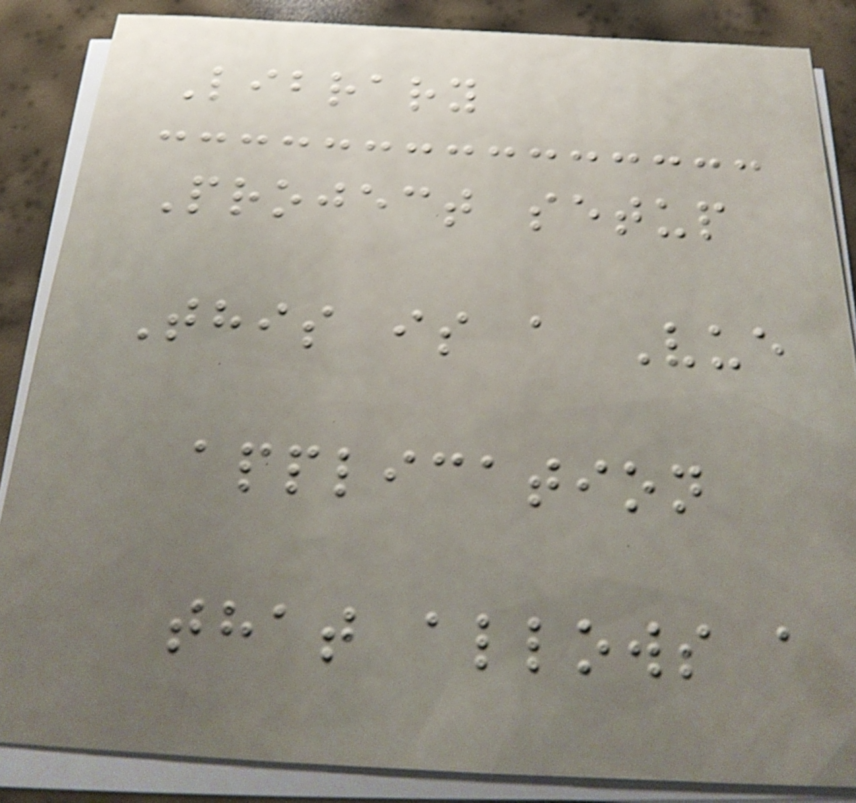Library
Project setup
This is a Vue
application
that allows a
